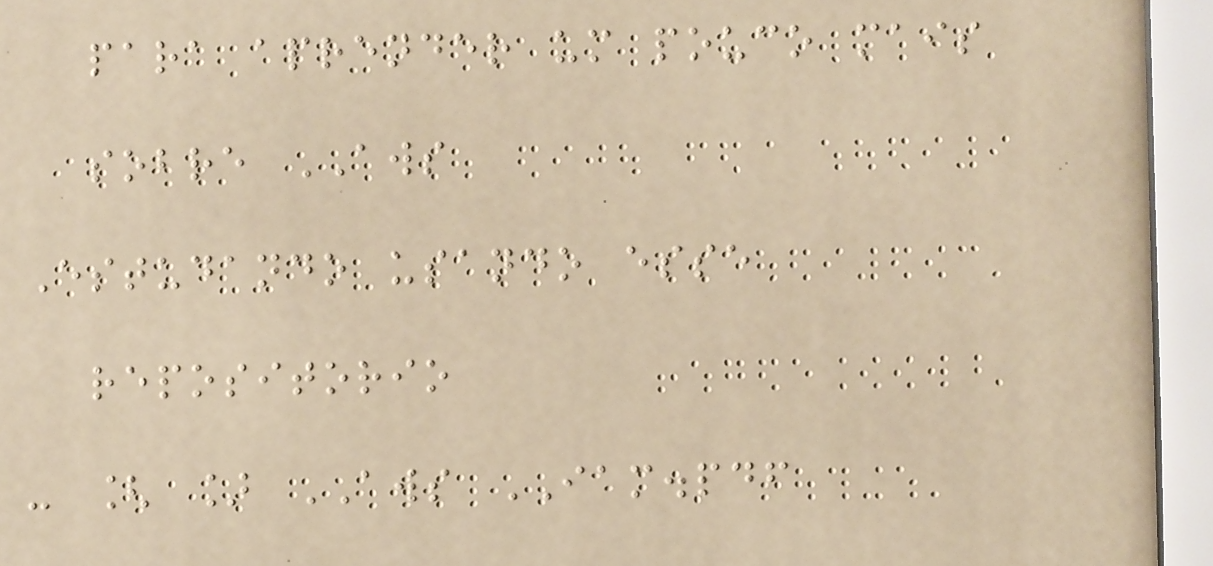para aprender um pouco mais
sobre AWS
Estudando usando esse
repositorio
- [ ] AWS IAM.pdf
